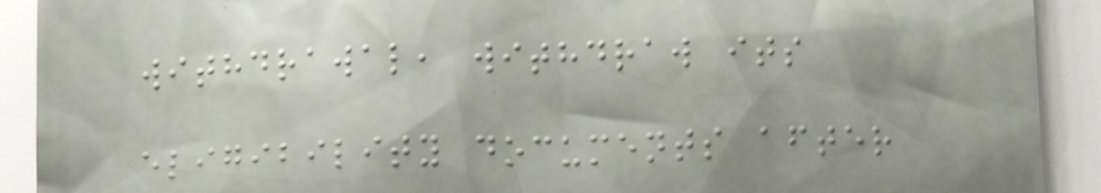withdrawal, withdraw its
eligibility documents after
